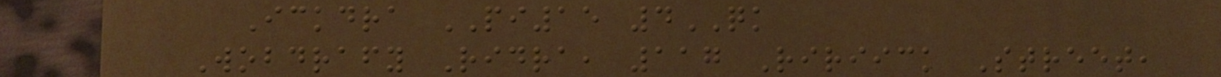Ickdra PI15 4QK
Wobdrafy Ridra, 117 Ririick Street,
